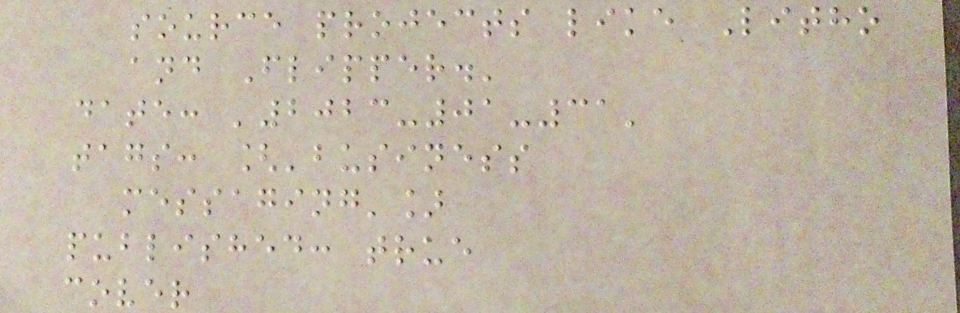source projects like Litho
and Flipper.'
date: '2023-01-31'
tags: ['business
messaging']
published: true
cover
